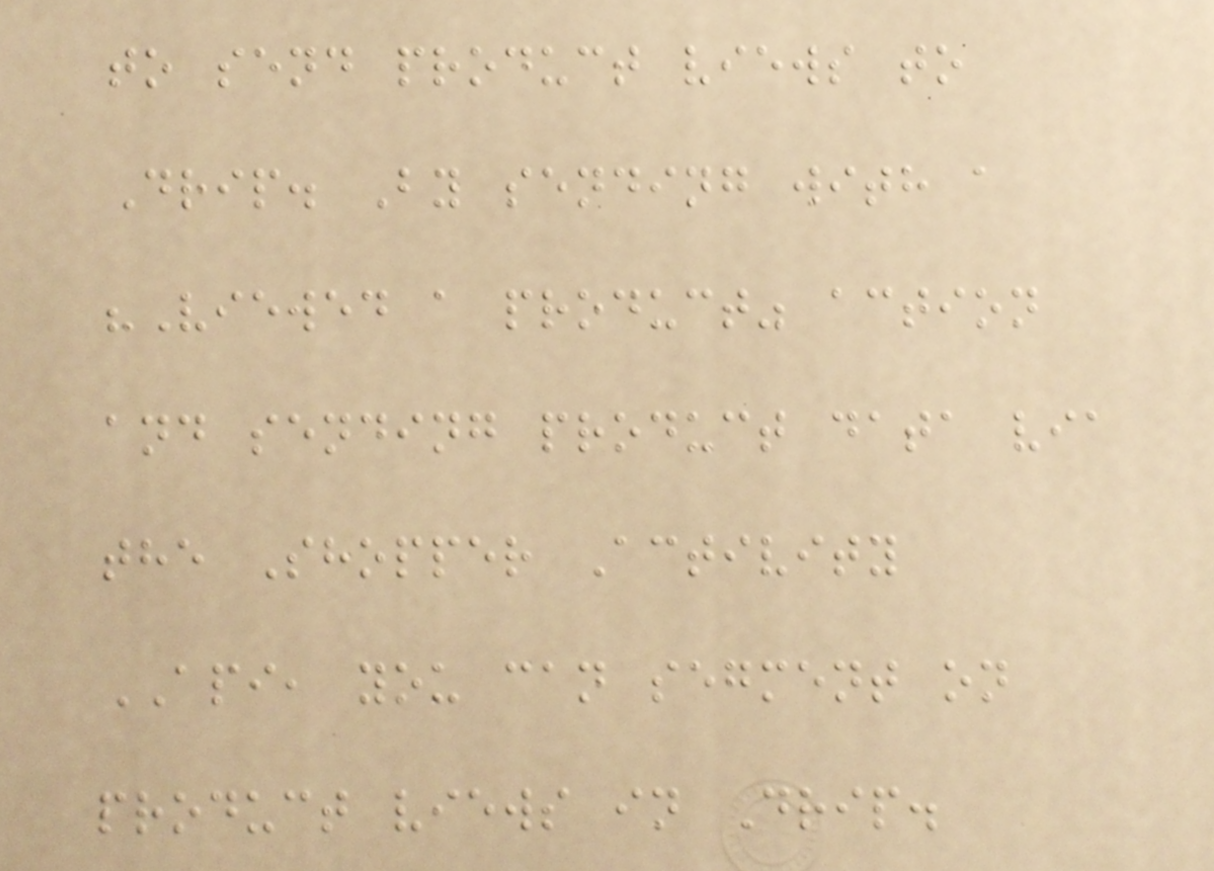to send product views to
Drip. By sending with a
"Viewed a product" action
and sending product data via
the Shopper Activity
API, you can segment on
product views in Drip.
